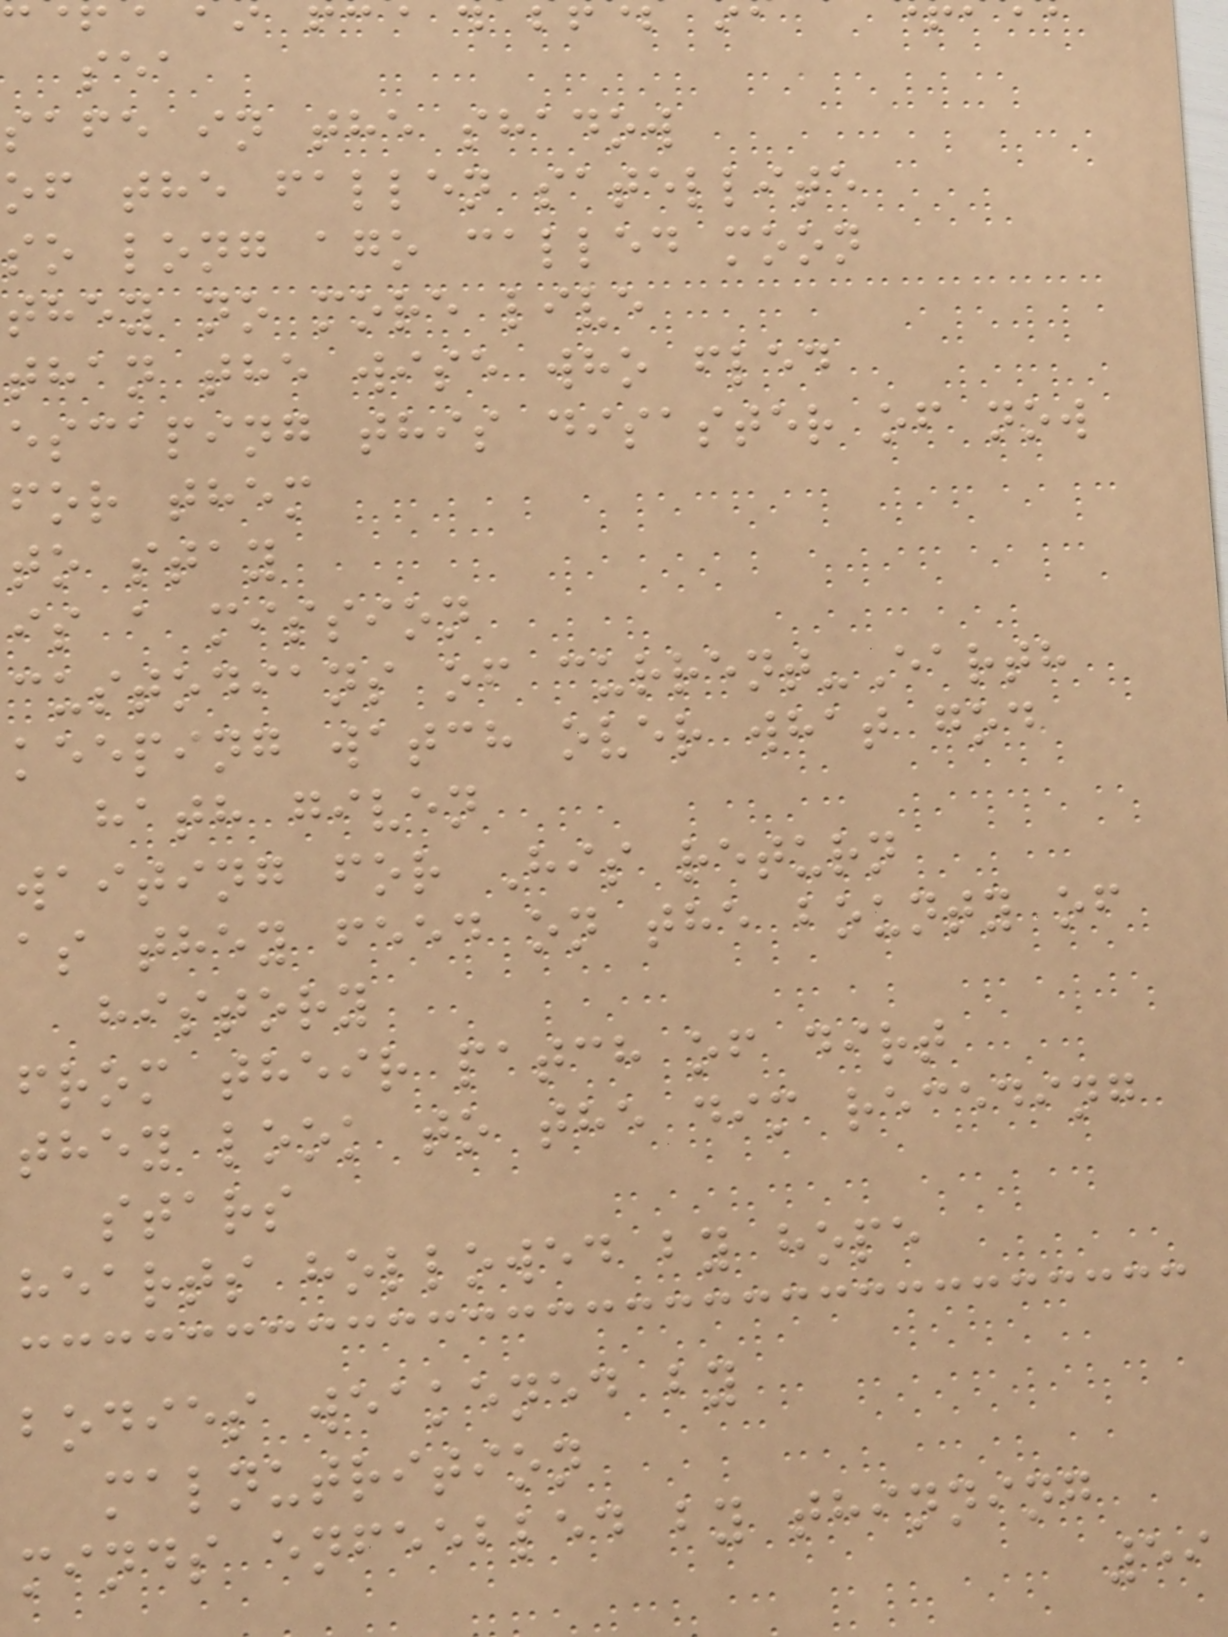sea
safe in the shadow
of the fallen satellite
so long ago called moon
they no more live
than the wise who fled
escaping this disaster of now
for them
to stay
is a mission
custodians of current-Earth
keeping watch over what god
hath given
waiting for His return
as they feed on the bounty of
history
from their patch of dirt
they look to the dim receding
stars
hearts hollowed by hope
bodies weakened by
malnutrition
minds enfeebled by thinning
59
